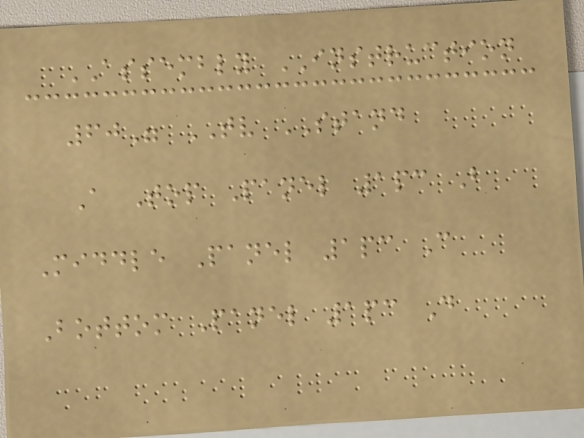ASSEMBLY INSTRUCTION
60" TV STAND
A Top Panel 1pc B
Middle Panel 1pc C
Bottom Panel 1pc D
